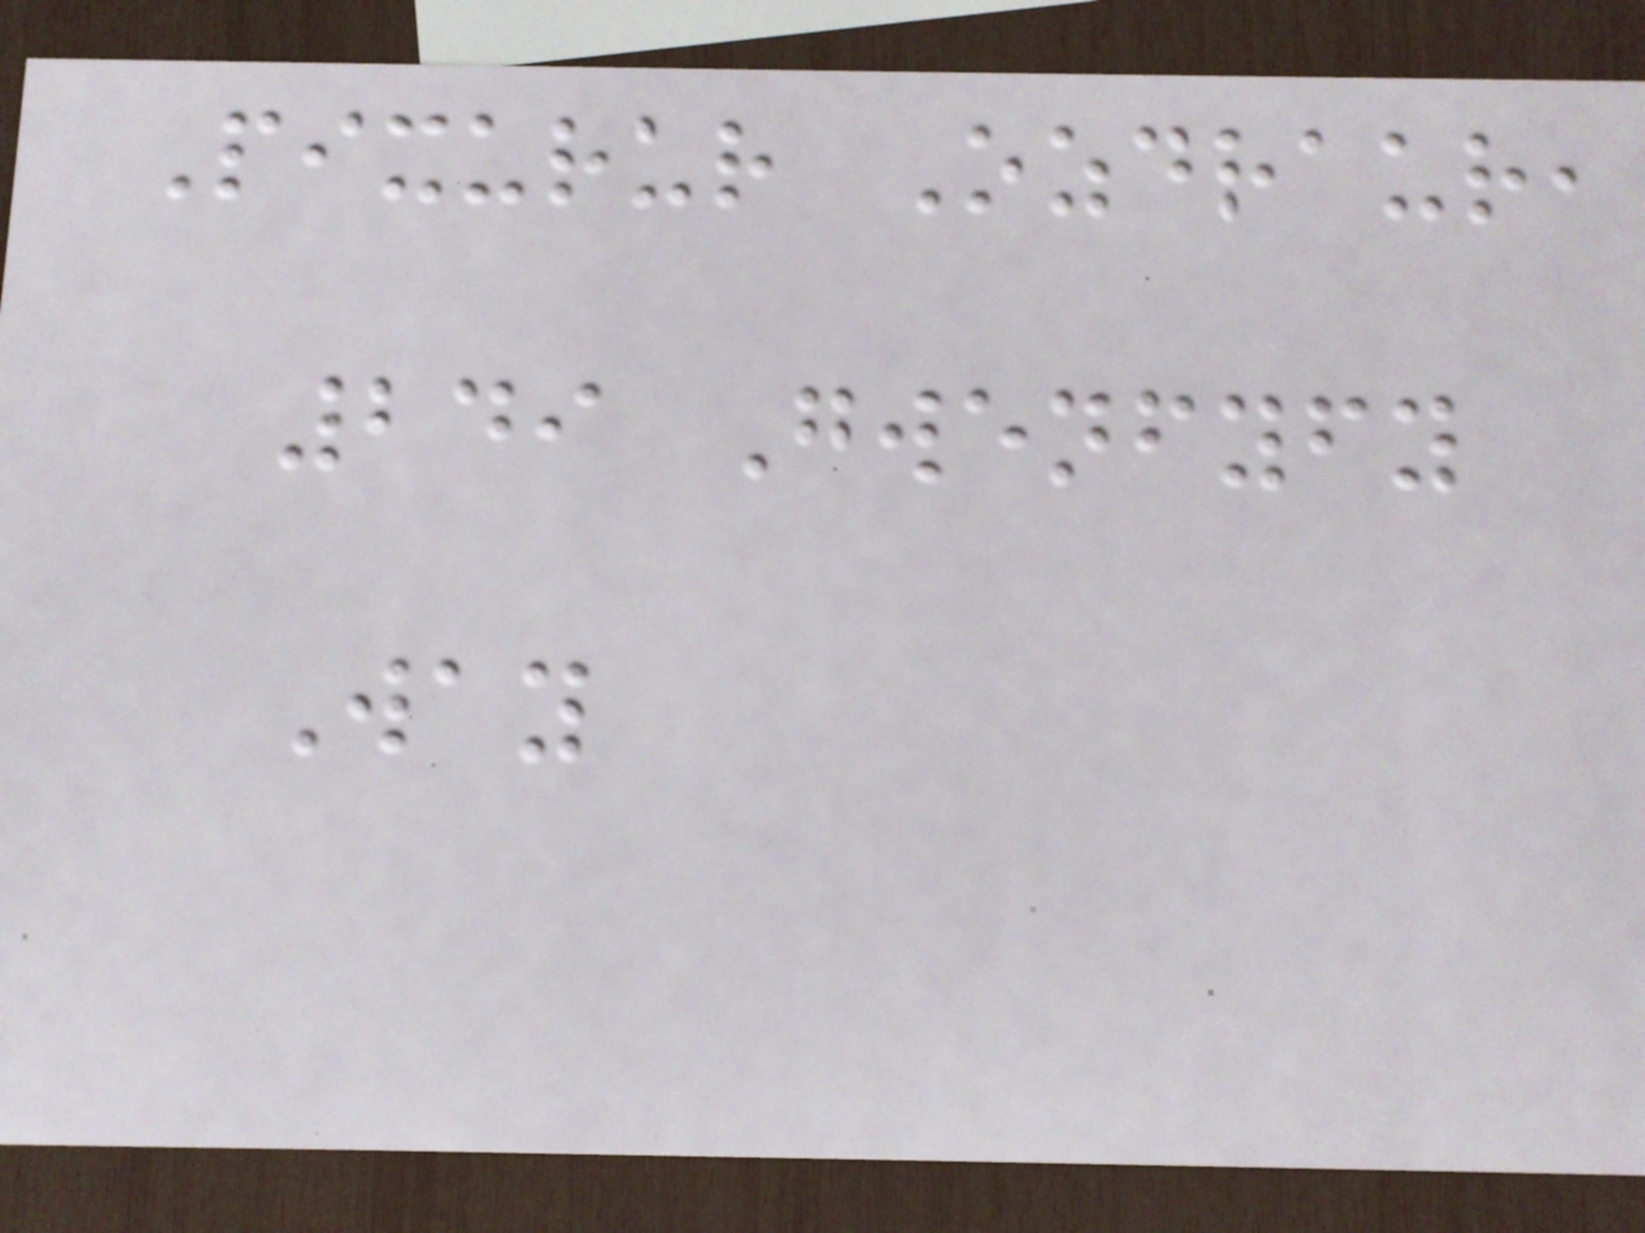Pixurur Ozdraur,
249 Gwenfyfy
Way
